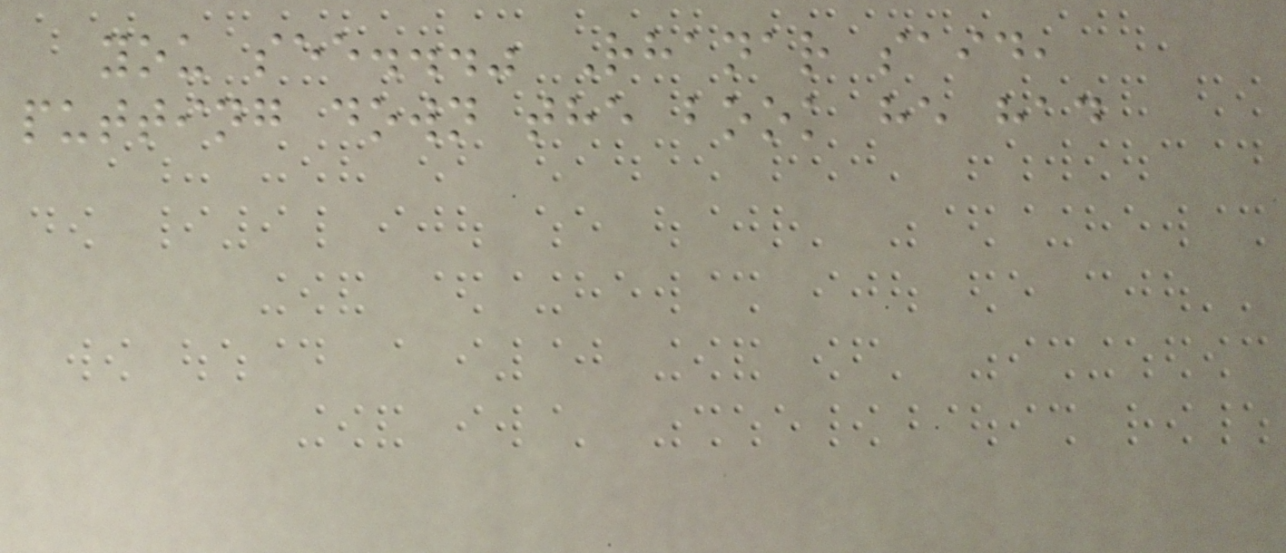you see..." Rhanar said,
putting down the book he had
